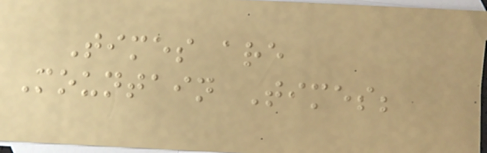Times are
Mountain Times;
